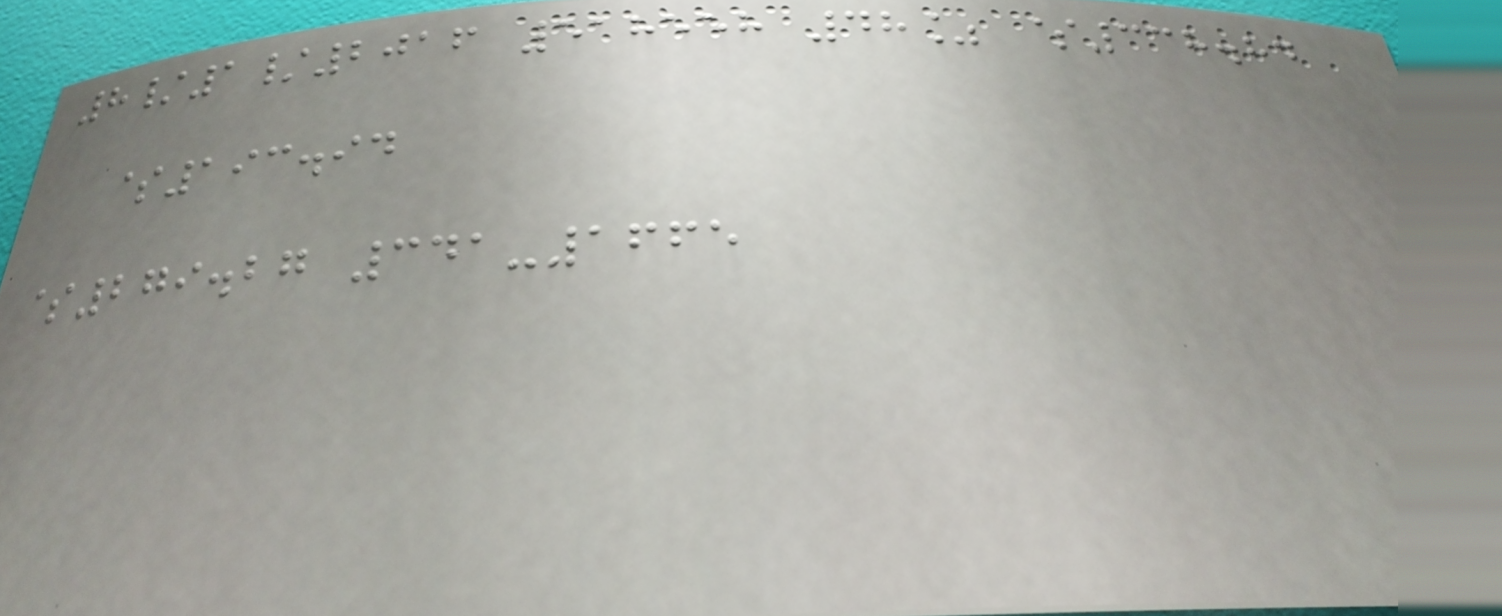8/1/2016 518558 48% $338.84
$193.94
$279.27 341-1665
